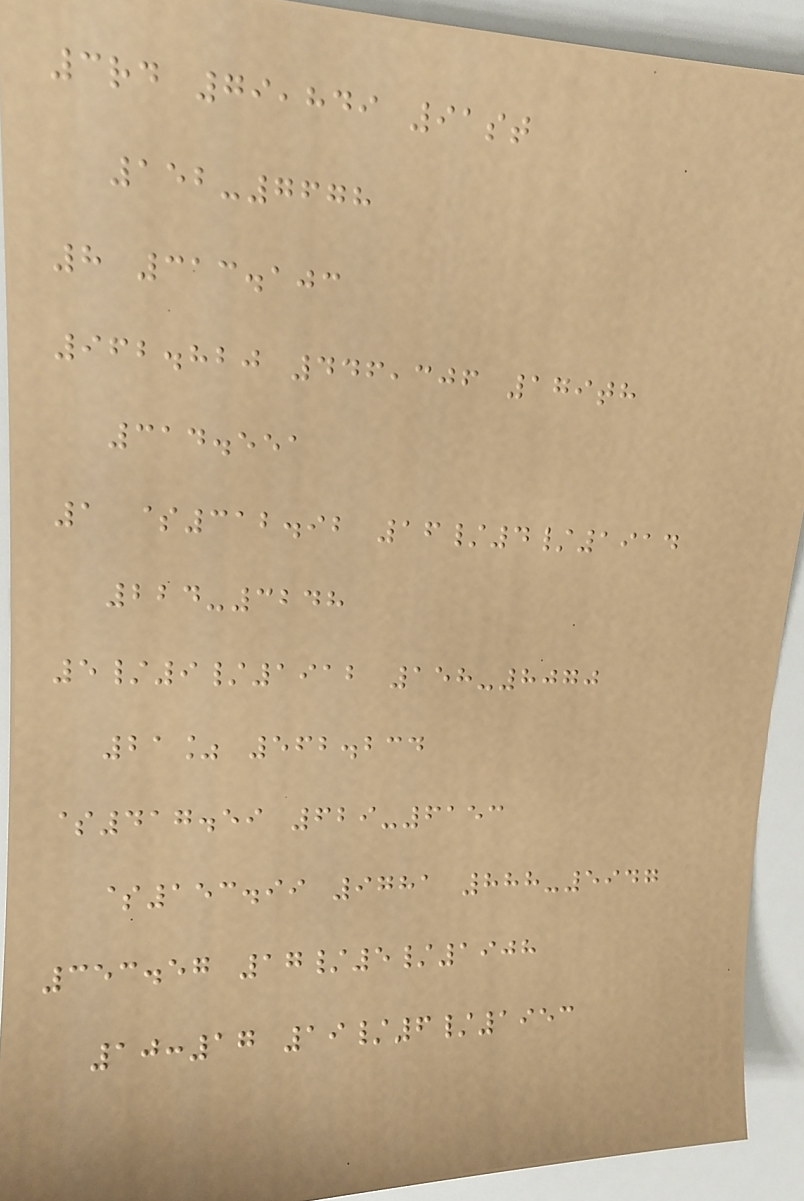3rd 79,849 91st
152-7678
8 313.103
962.820 446,306 179th
314.551
1 $312.92 16/4/1914
224-3248
5/9/1912 158-8070
21% 562.234
$417.59 629-6153
$153.99 9781 888-5947
353.57 17/5/1908
10:17 19/6/1953
